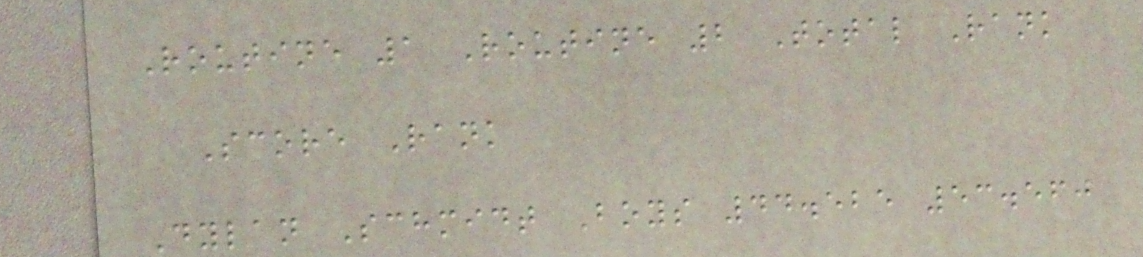Routine 1 Routine 2 Total Rank
Score Rank
Dylan Schmidt Boys 44.525 53.560
